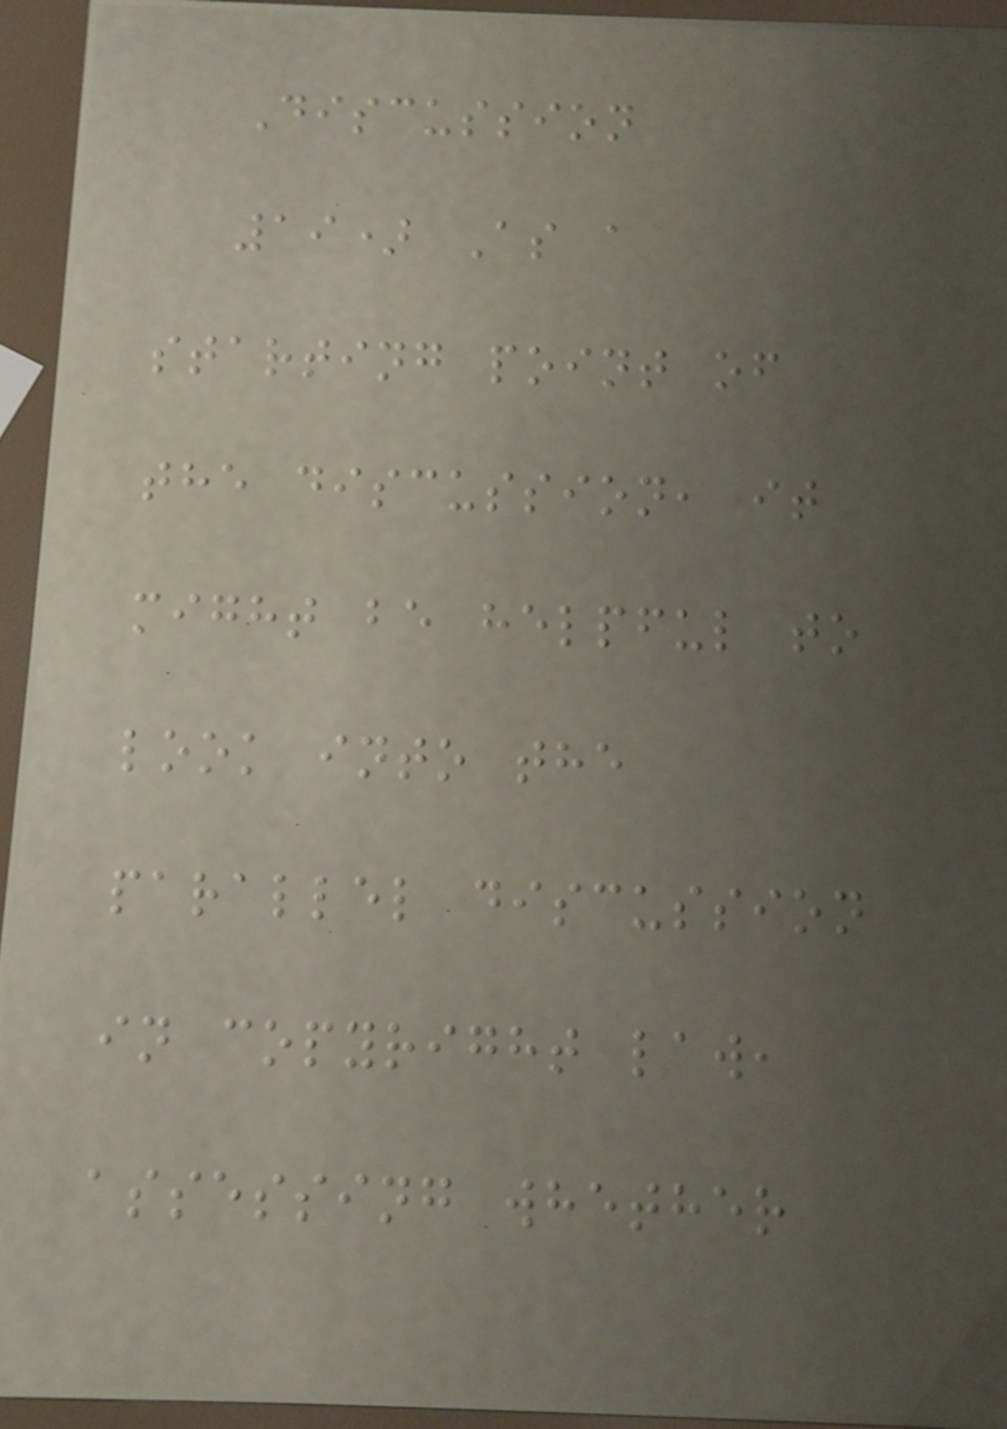Discussion
19) As a
starting point of
the discussion, it
might be helpful to
look into the
parallel discussion
in copyright law,
assessing whether
